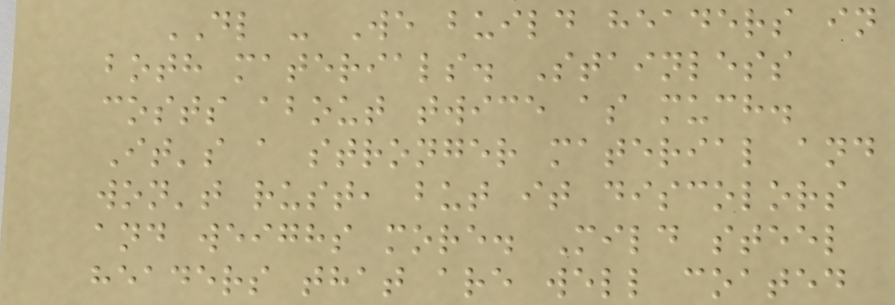DL - We build headers in
both materials. Stainless
costs about twice as much.
It's a stronger material and
won't rust, but it discolors
and weighs more. Mild steel
headers that are well coated
